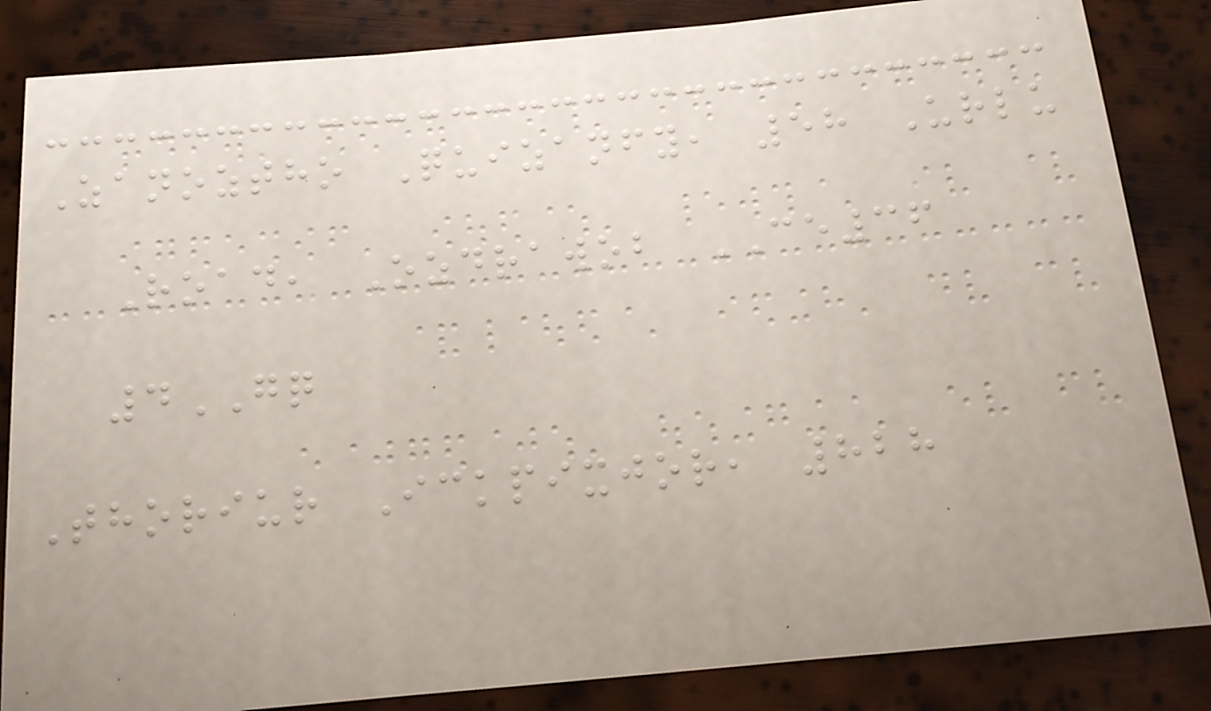Zanoztho Quizanfy, 58 Urlu
Road, Ozdrawob CE36
4GQ
Thoriur Ickpixjor, 828
